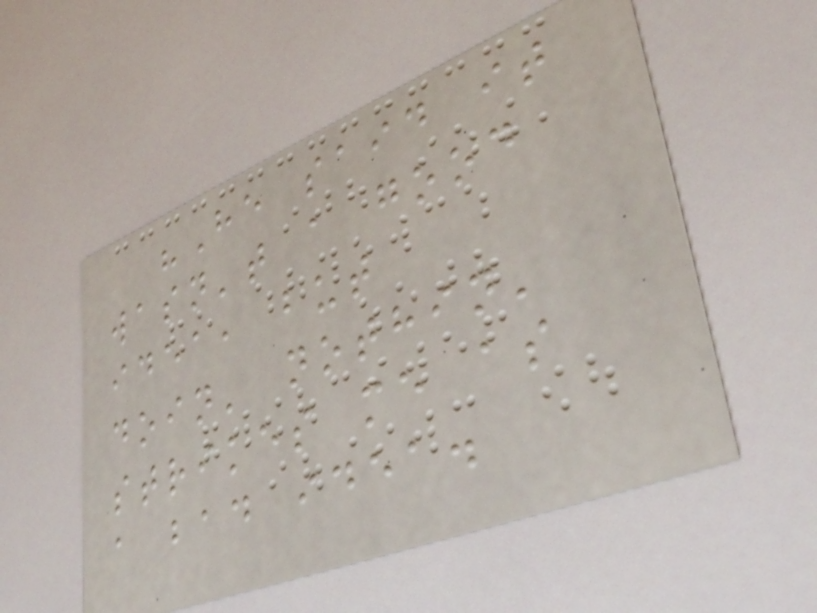"He said it
wasn't a good
idea, but
doin' nothin'
strikes me as
a bad idea.
